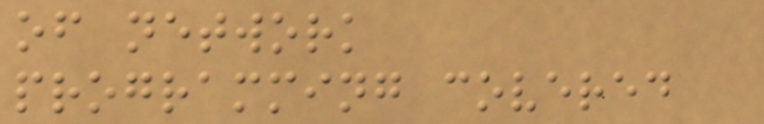of network
programming covered
